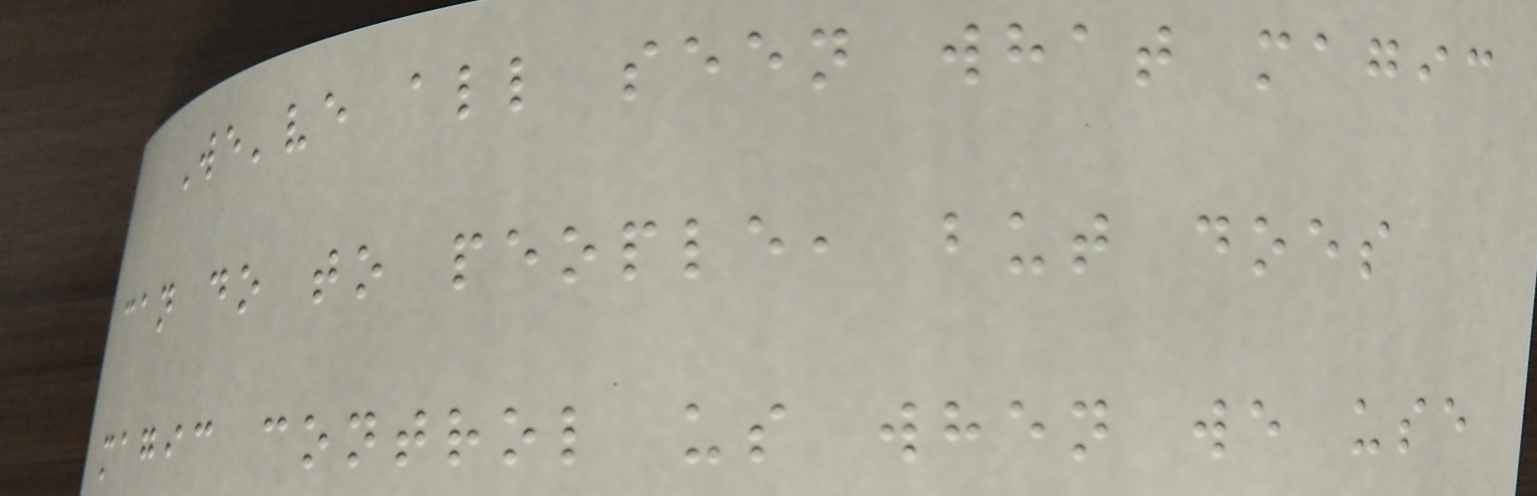We've all seen what magic
can do to people, but does
magic control us when we use
